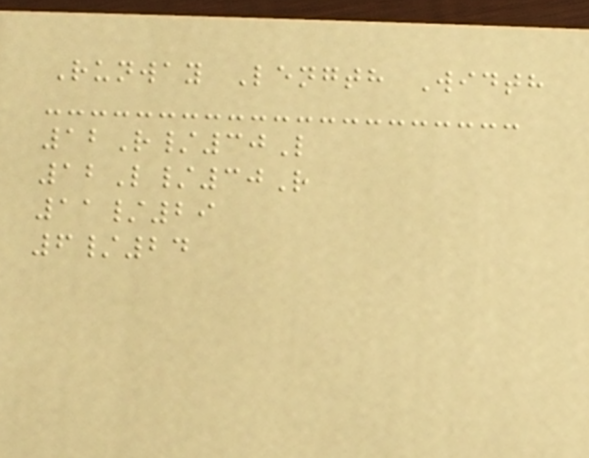Runway Length Width
12R/30L
12L/30R
11/29
6/24
